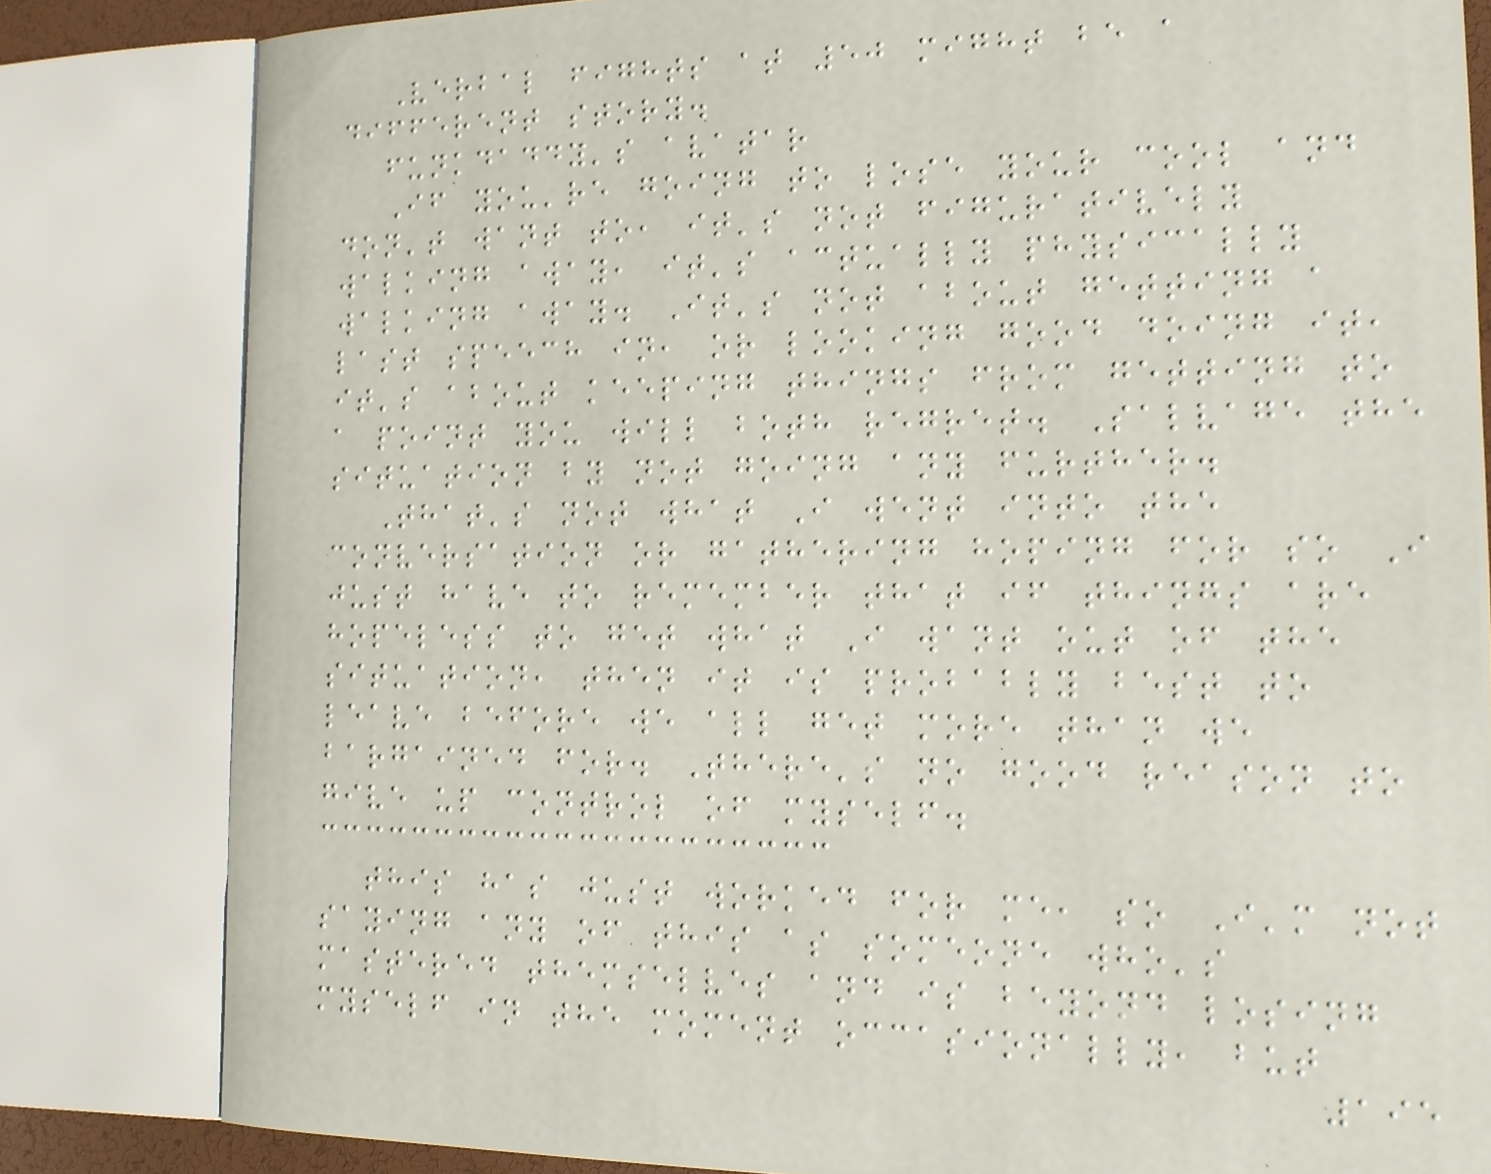Verbal fights at 50 might be a
different story.
funkdaddy's avatar
If you're going to lose your cool and
don't want to, it's not figuratively
walking away, it's actually physically
walking away. It's not about getting a
last speech in, or looking good doing it,
it's about keeping things from getting to
a point you will both regret. Salvage the
situation by not going any further.
That's not what I went into the
conversation or gathering hoping for so I
just have to remember that if things are
hopeless to get what I want out of the
situation, then it is probably best to
leave before we all get more than we
bargained for. There's no good reason to
give up control of myself.
this has just worked for me, so I'm not
saying any of this as someone who's
mastered themselves and is beyond losing
myself in the moment occasionally, but
195
